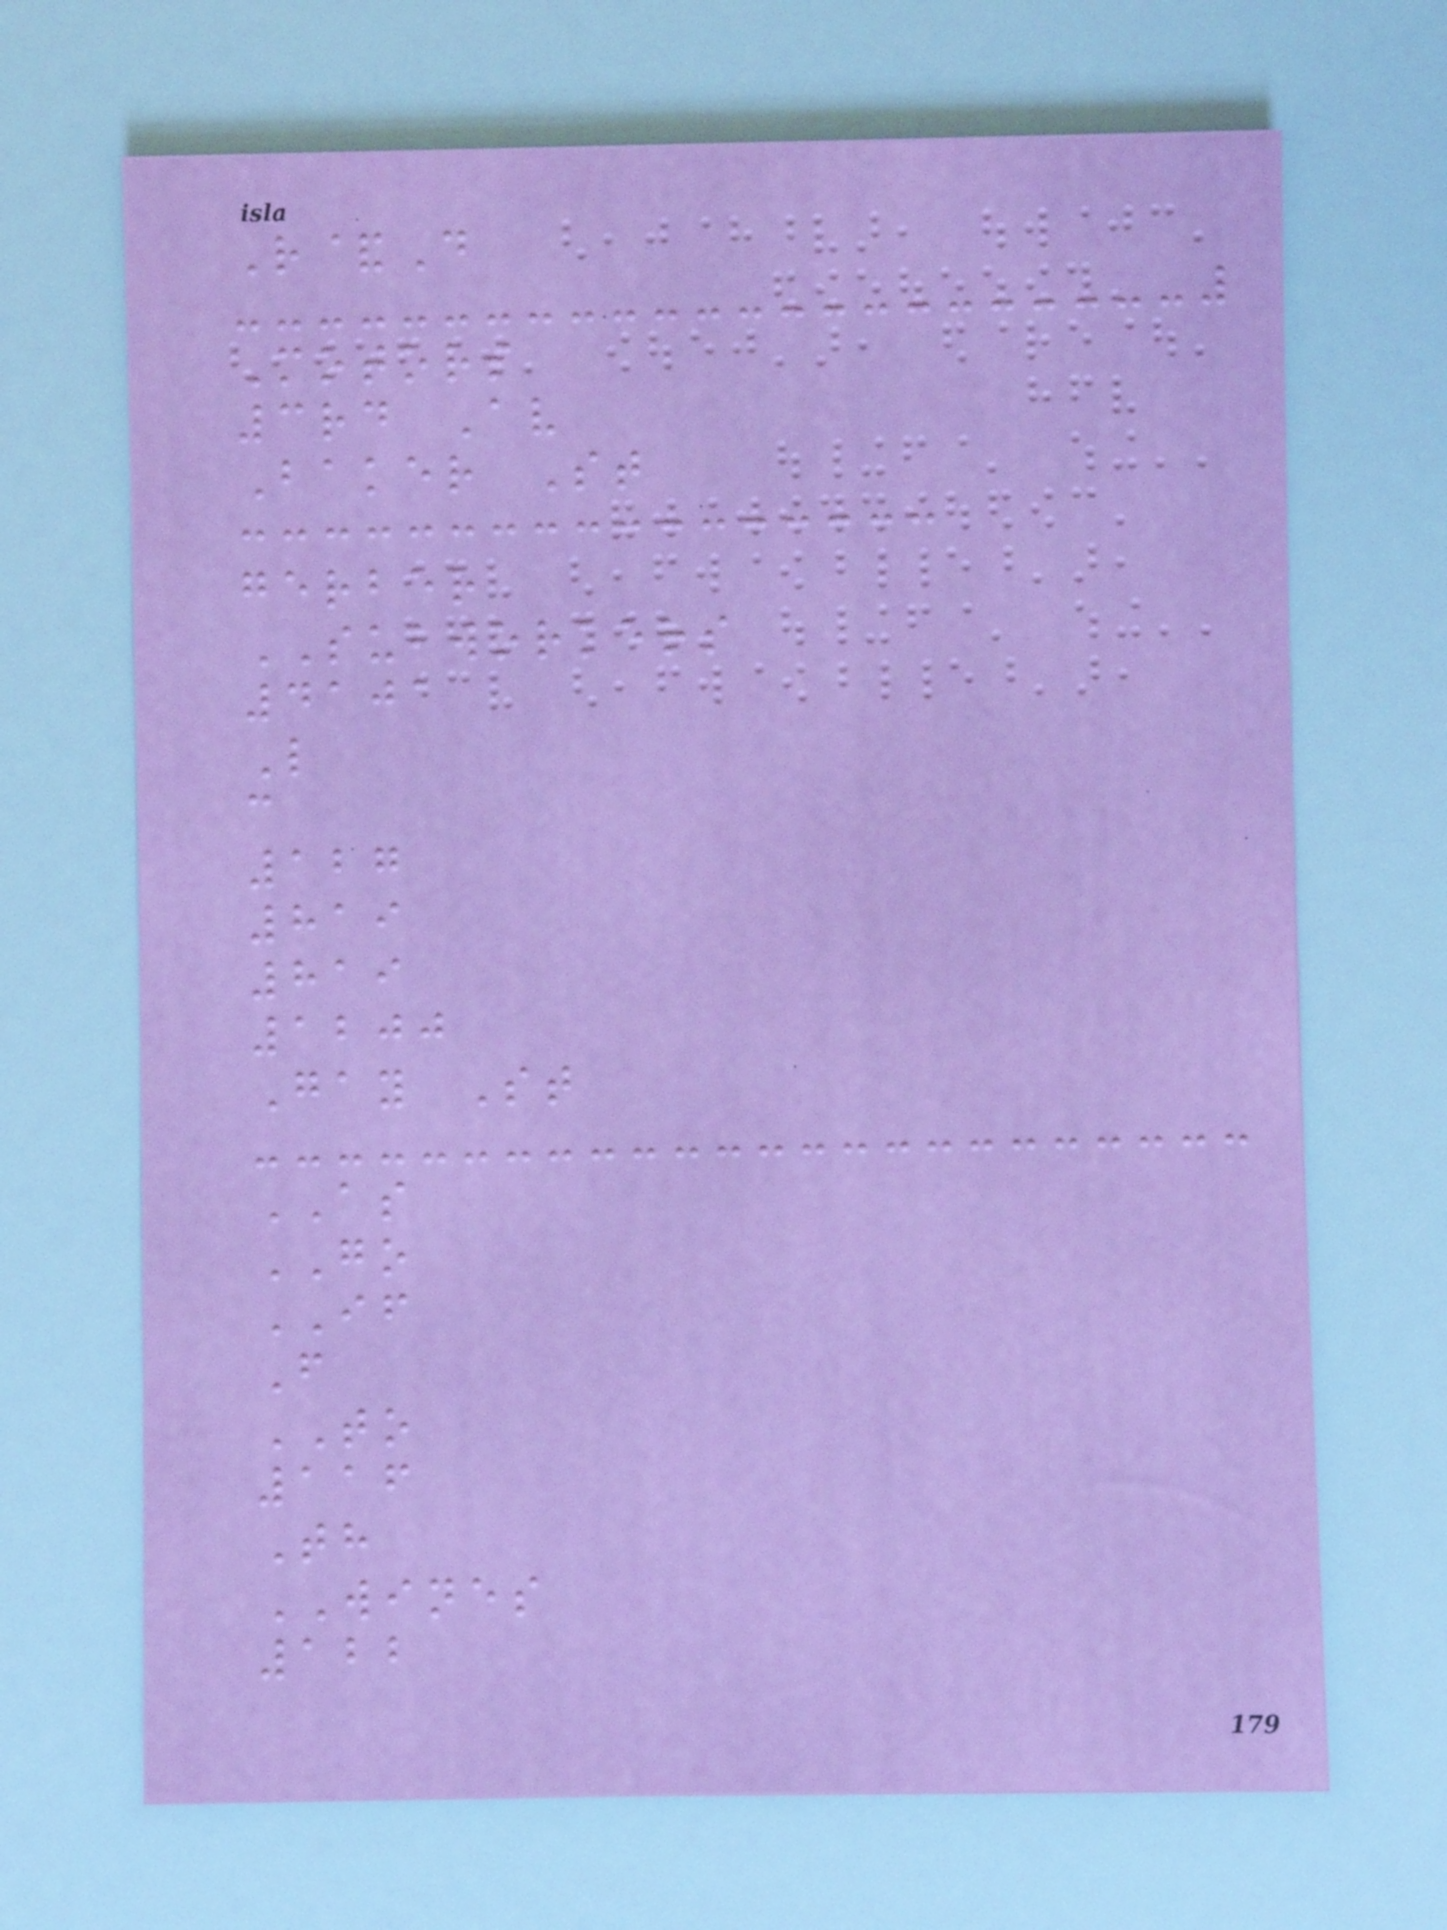R&D
Motors
3rd Av
Baker St
gerber
SUBWORKERS
4101
L
c
127
819
819
1200
Gay St
AS
GO
IF
F
TO
116
Th
WINES
122
